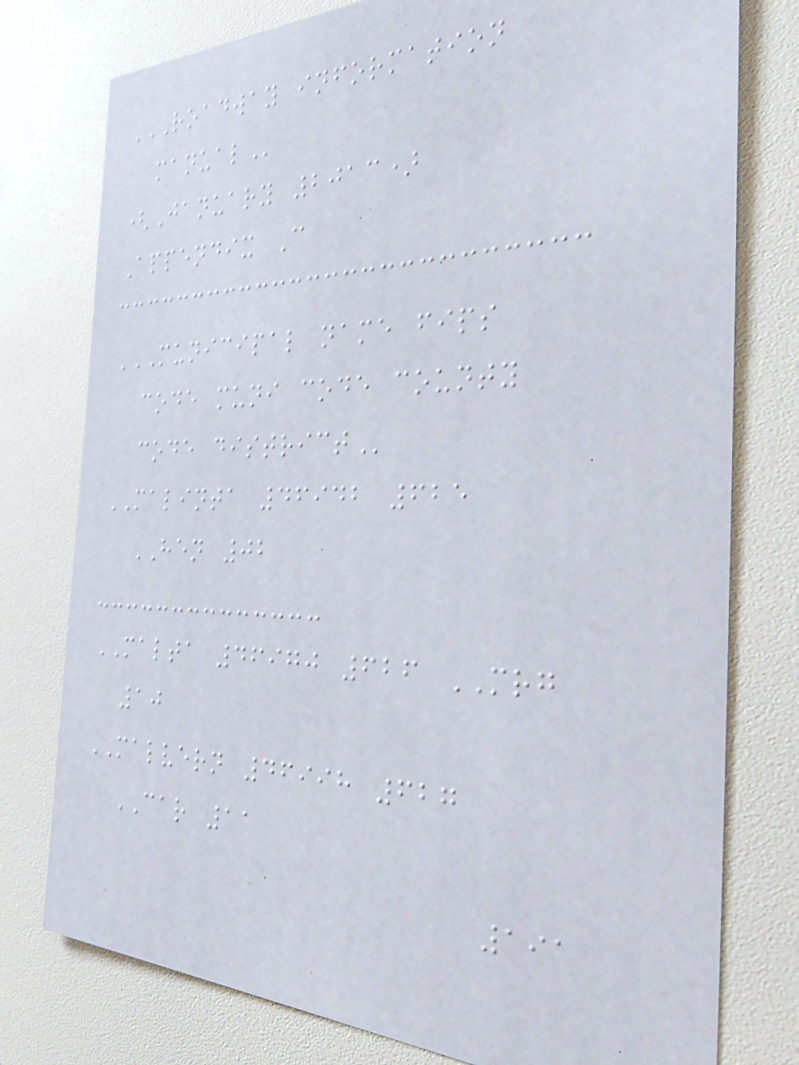ROADWAY INFORMATION
MANUAL
(January 2013)
Appendix C
MUNICIPAL NAME FIPS
CODE MUNI CODE COUNTY
CODE DISTRICT
MALINTA 46942 625
HEN 02
MALTA 46970 626 MRG
10
MALVERN 46998 627
CAR 11
191
